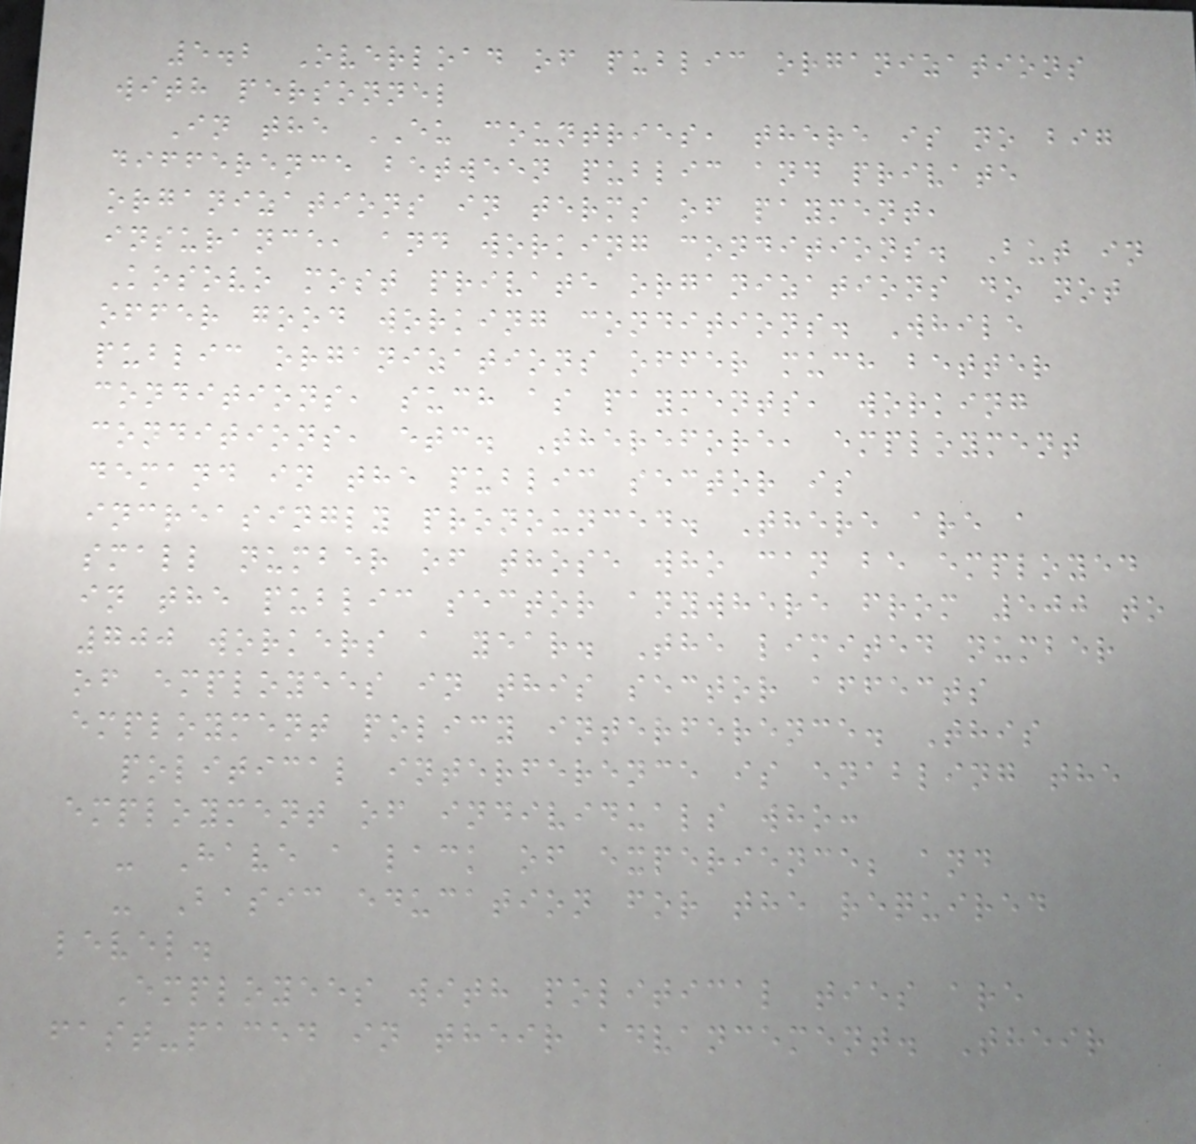5.2 Overload of public organizations
with personnel
In the EU countries, there is no big
difference between public and private
organizations in terms of payment,
insurance, and working conditions. But in
Kosovo most private organizations do not
offer good working conditions. While
public organizations offer much better
conditions, such as payments, working
conditions, etc. Therefore, employment
demand in the public sector is
increasingly pronounced. There are a
small number of those who can be employed
in the public sector anywhere from 500 to
700 workers a year. The limited number
of employees in this sector affects
employment policy interference. This
political interference is enabling the
employment of individuals who:
- Have a lack of experience; and
- Basic education for the required
level.
Employees with political ties are
fast-paced in their advancement. Their
